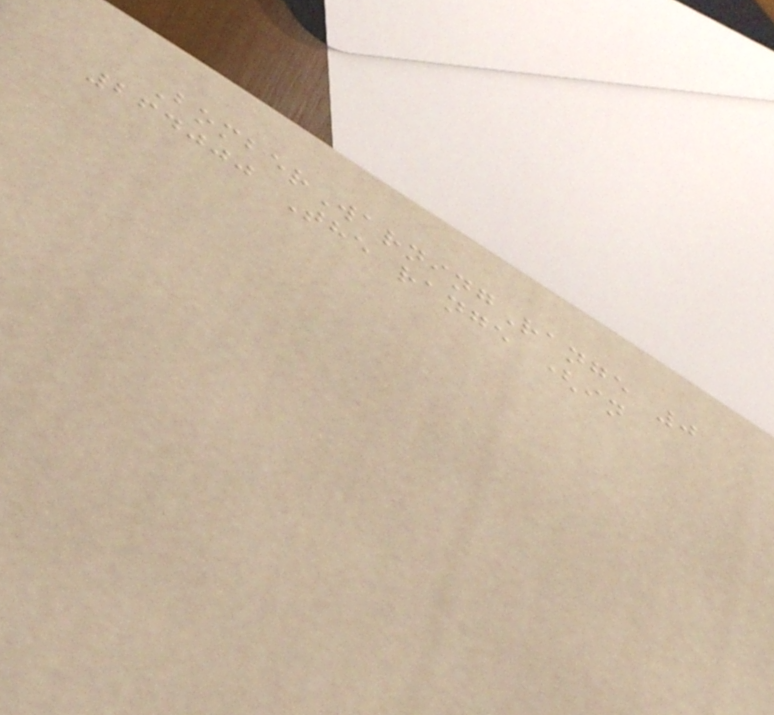BomberWarningRange 0
264000 The range (in
